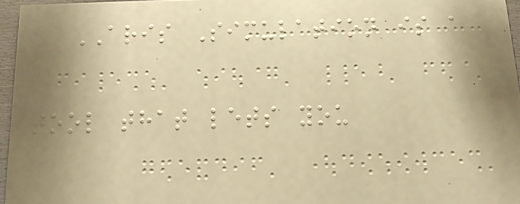ARIS Simulation is a
tool that lets you
